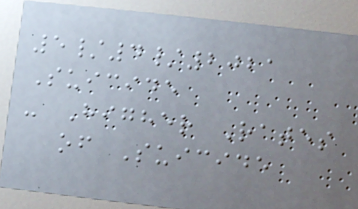5/4/2021
Suicide
- Higher Rates
of Suicide
